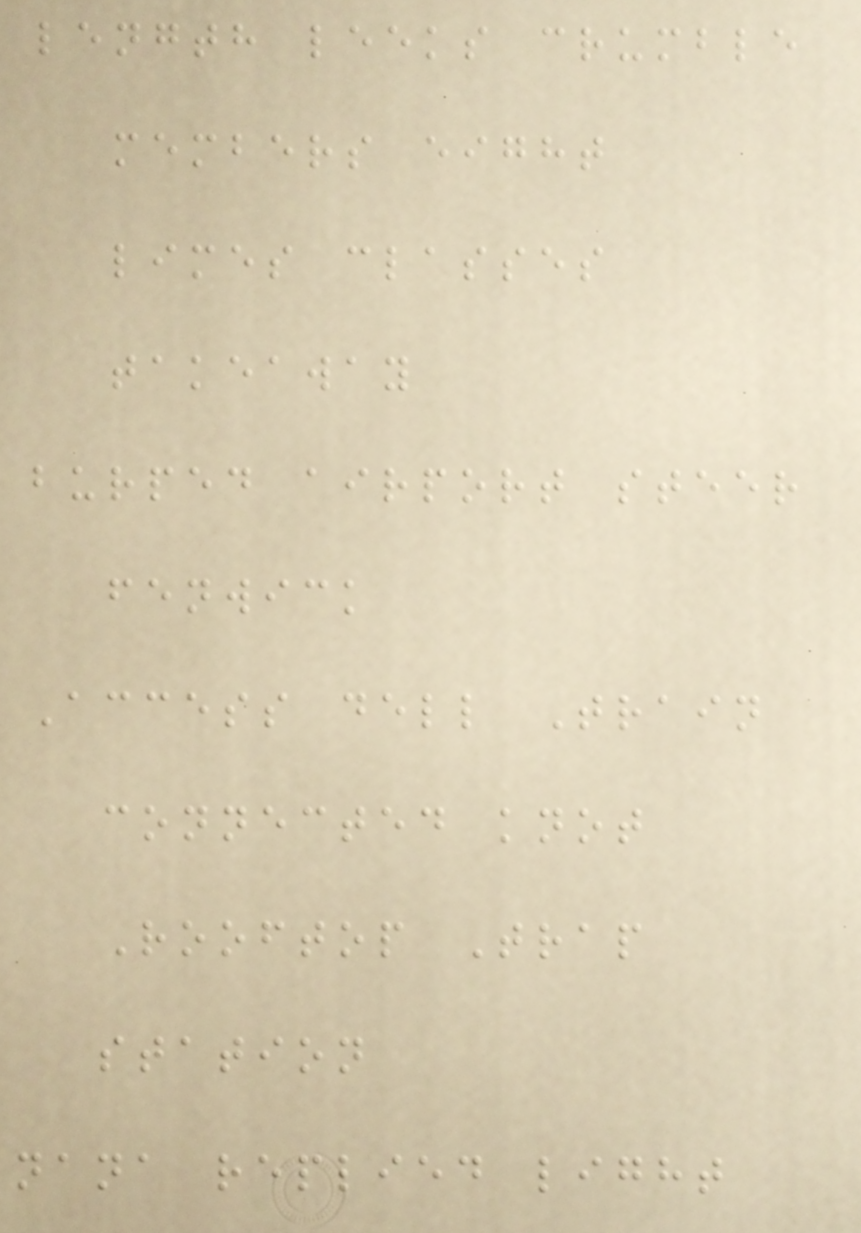length leeks crumble
members eight
limes classes
takeaway
burped airport steer
fenwick
Access dell Train
connected knot
Rooftop Trap
station
nana replied light
